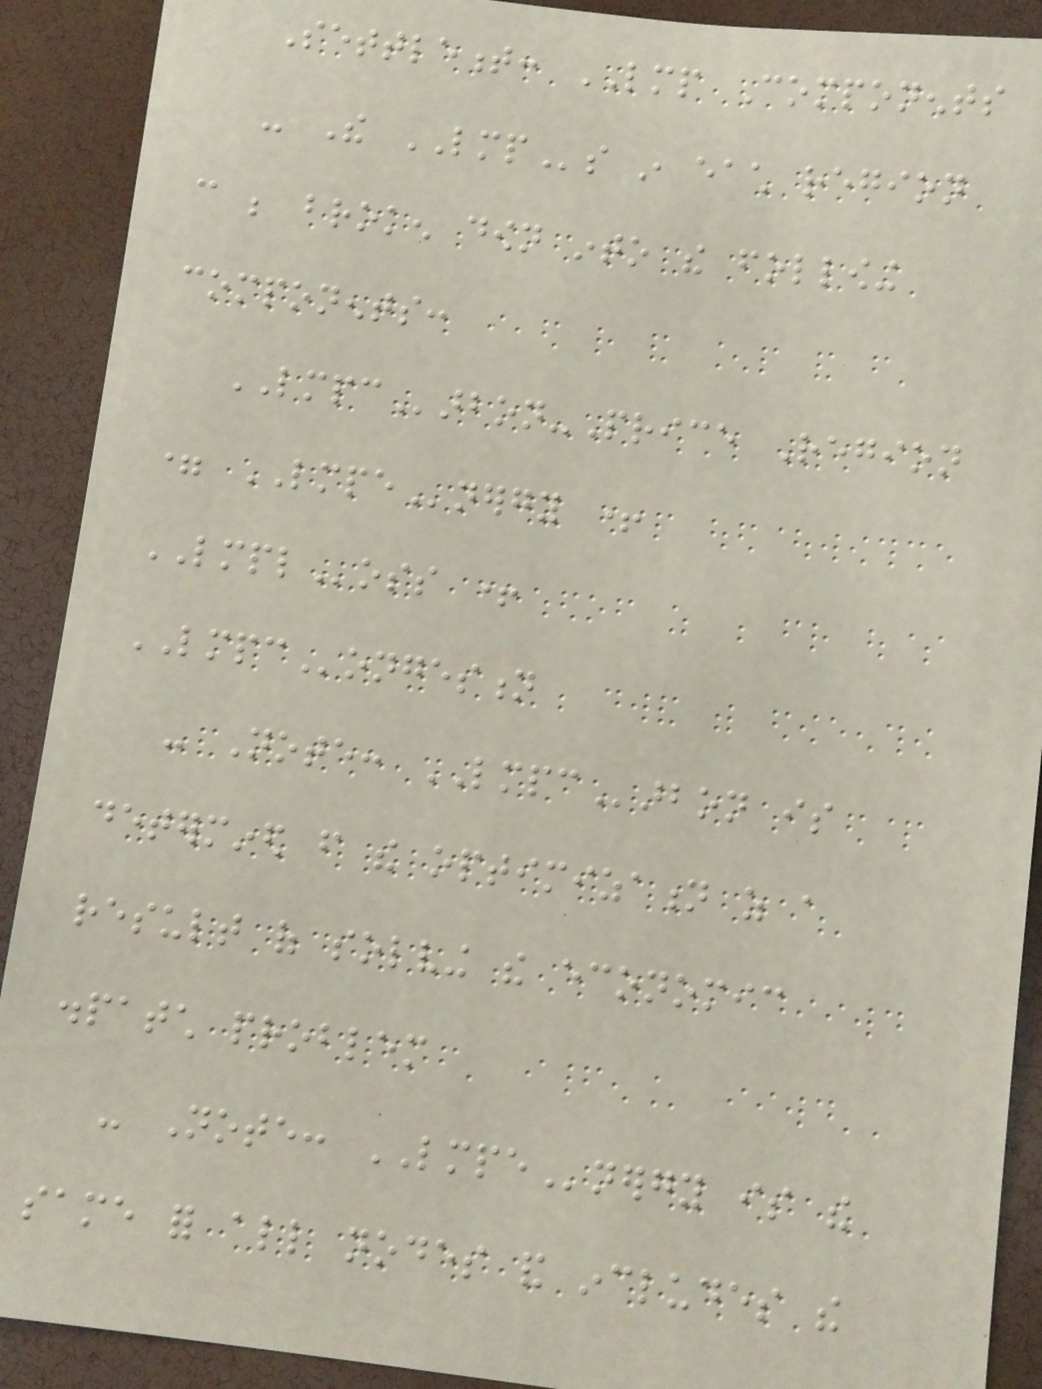Settlement: LMP Components
- The LMPs in each region
can be broken down into the following
components:
LMPCarbon-Price Region
= LMPEnergy +
LMPLoss +
LMPCongestion
- Note: LMPCarbon is
determined from the optimization as a
result of solving the economic
dispatch problem
- Note: LMPEnergy is the
same for all nodes and includes the
